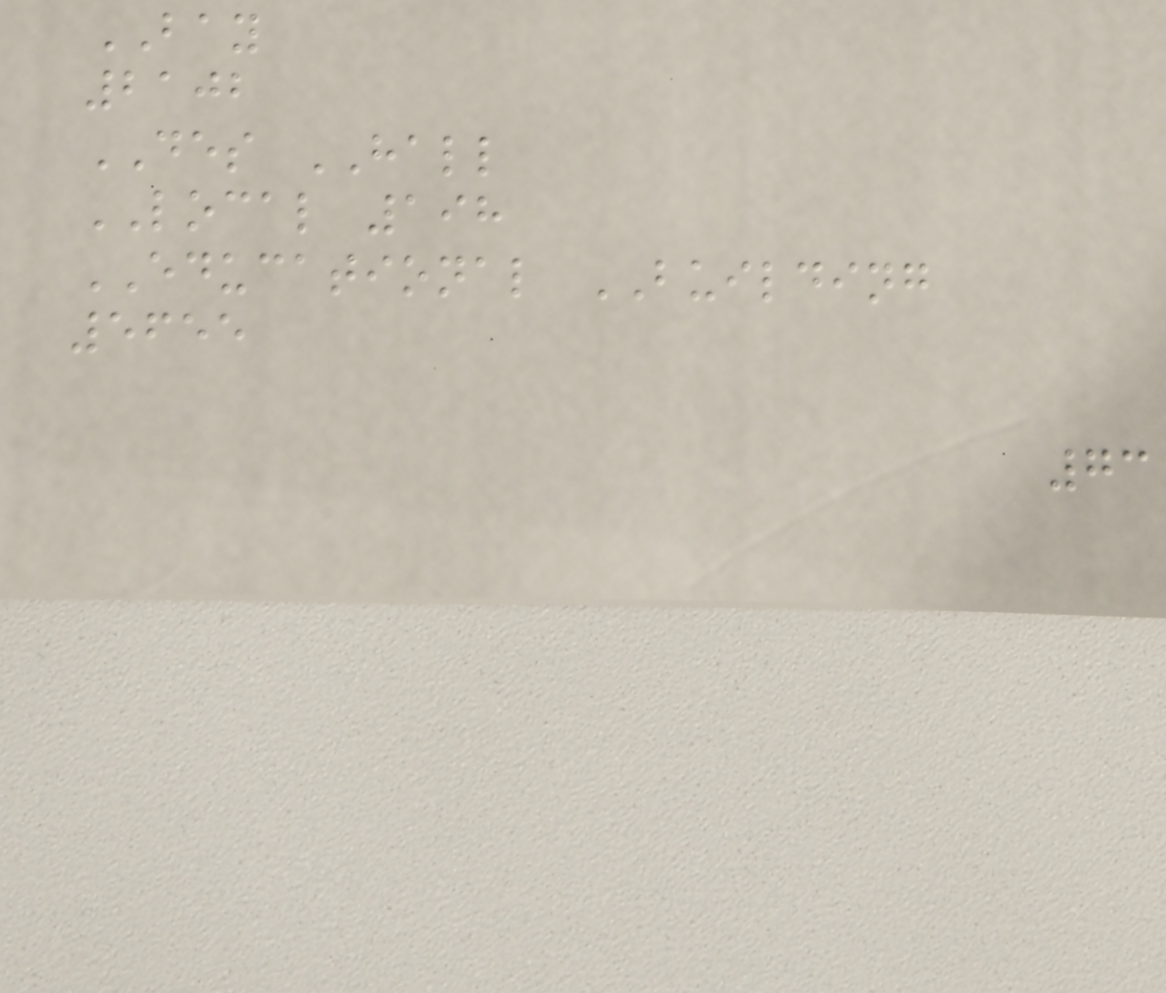BAY
2102
DES HALL
LOCAL 198
EDUCATIONAL BUILDING
5655
73
